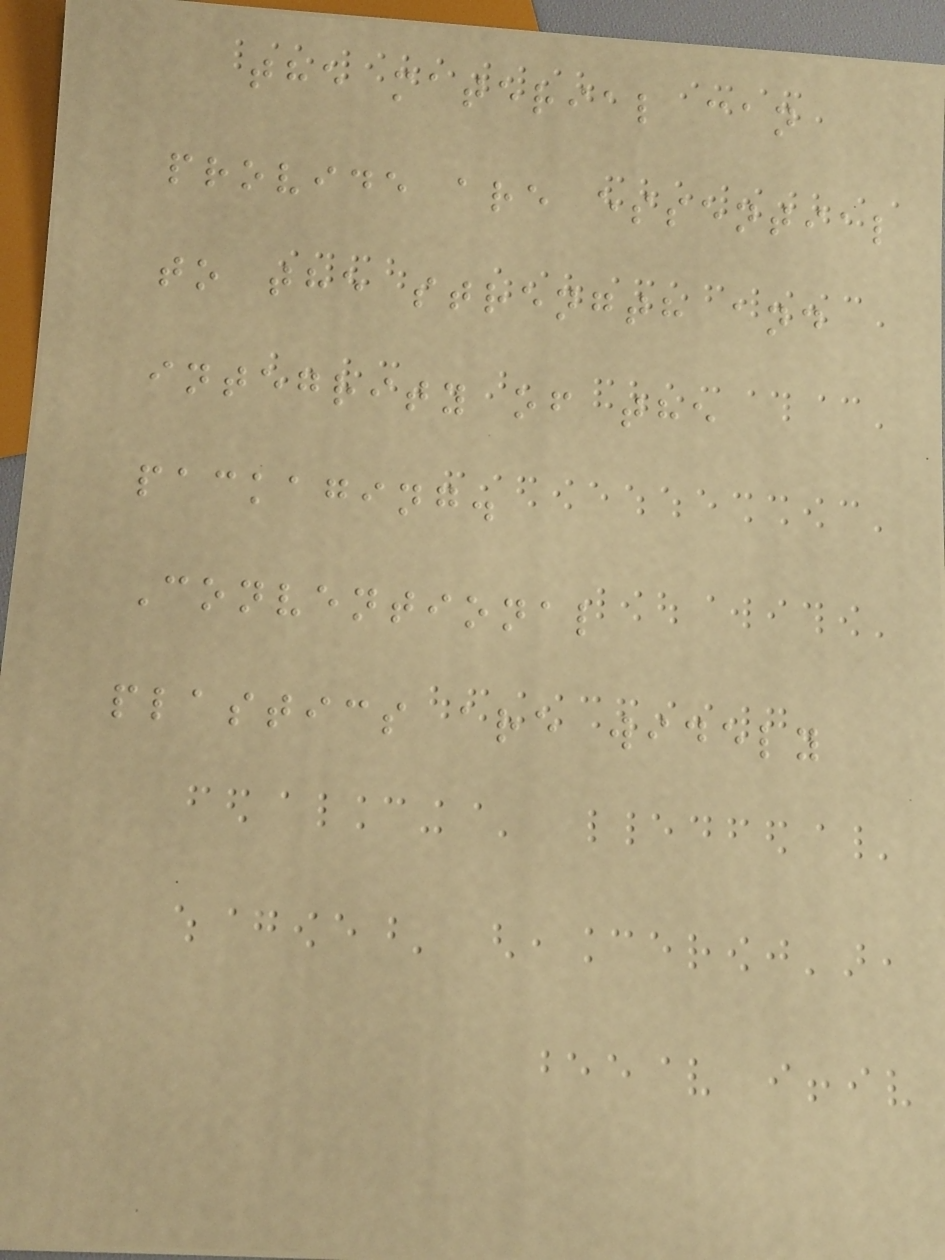the material can
provide are essential
to the strength and
integrity of the
packaging.
Conventional
plastics are widely
